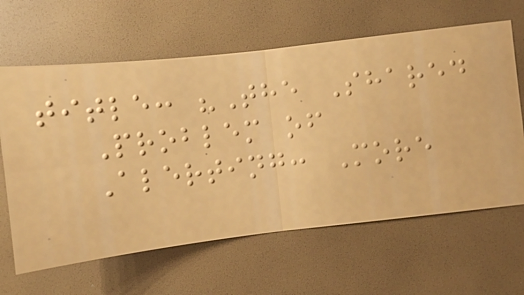title: "The Shared
Problem of
Alerting: More
